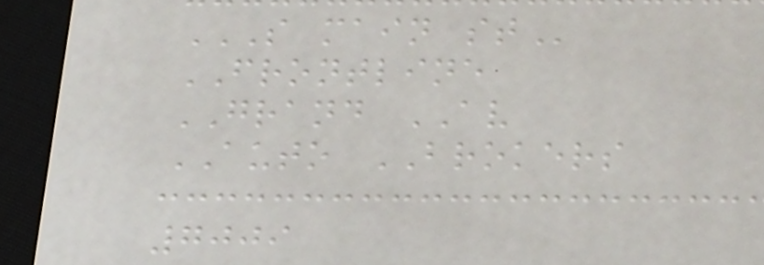S MAIN ST
FRONTLINE
GRAND AV
AUTO BROKERS
7009
